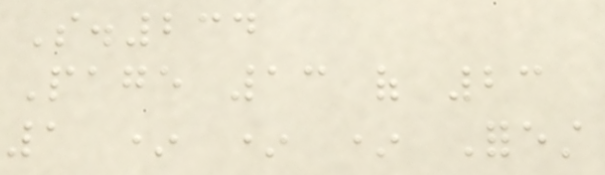S.234
Page 13 of 23
1 * * * Forest
